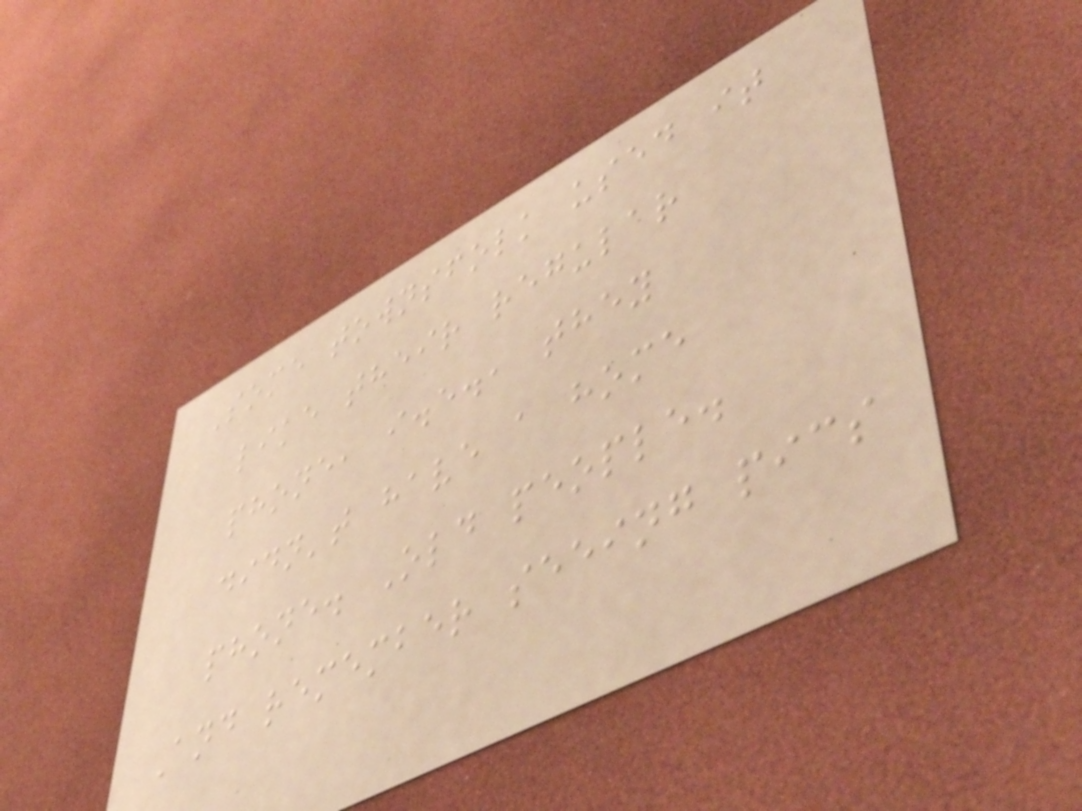Some townsfolk used it
like their regular
phone, i.e., they
didn't have a home
phone. Old people.
And remember seeing pics
